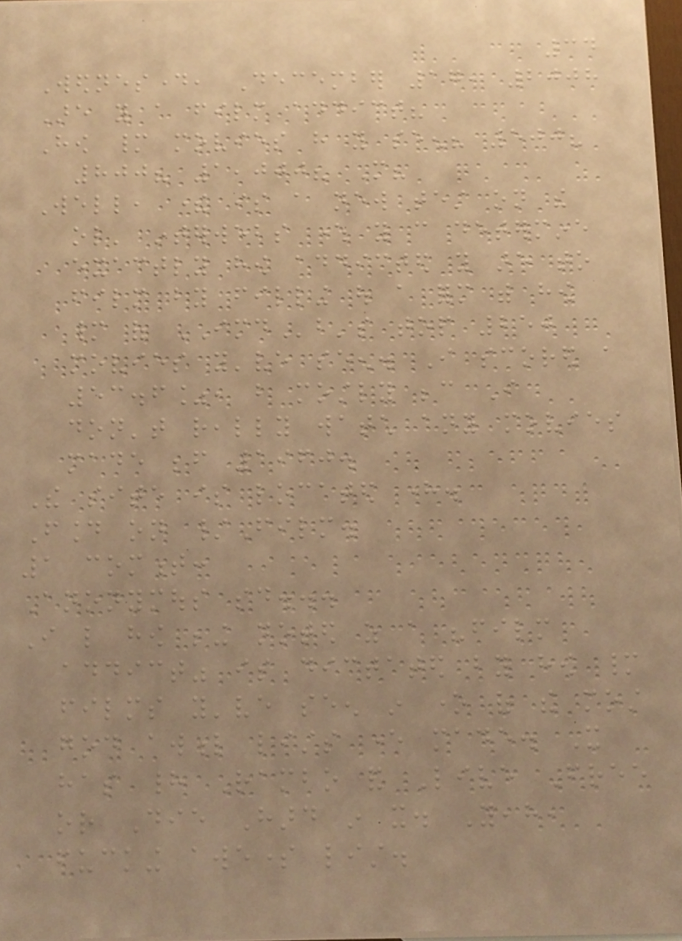34
Wednesday, December 17, 2008
Are you a film addict?
How many movies have you seen? 500?
800? 1,000? More?
Well, there is a new test on the
ol' interwebs where you can determine
exactly how addicted you are to
film by filling out a form with how
many of IMDb's top 250
movies you've seen. I scored a
53.6%, but mostly because I
don't really watch any movies
made before 1960.
The site is located here.
Found on /Film.
1 comment:
Anonymous said...
I like how being noted as a "film
addict" is dictated by how many
films you've seen in one of the most
god awful lists ever made. It
has had Rambo and Live Free
or Die Hard in it. Yeah,
fucking awesome list.
